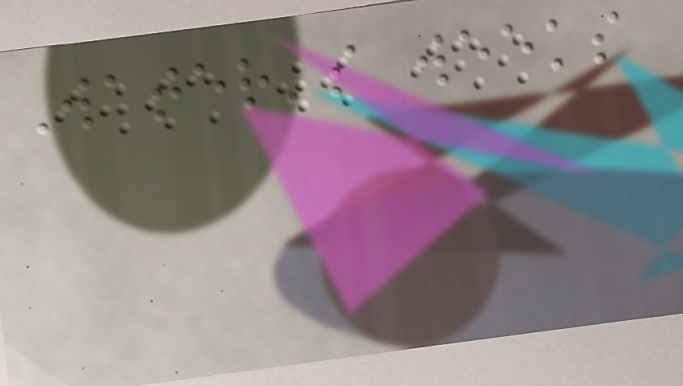Water's weeks
